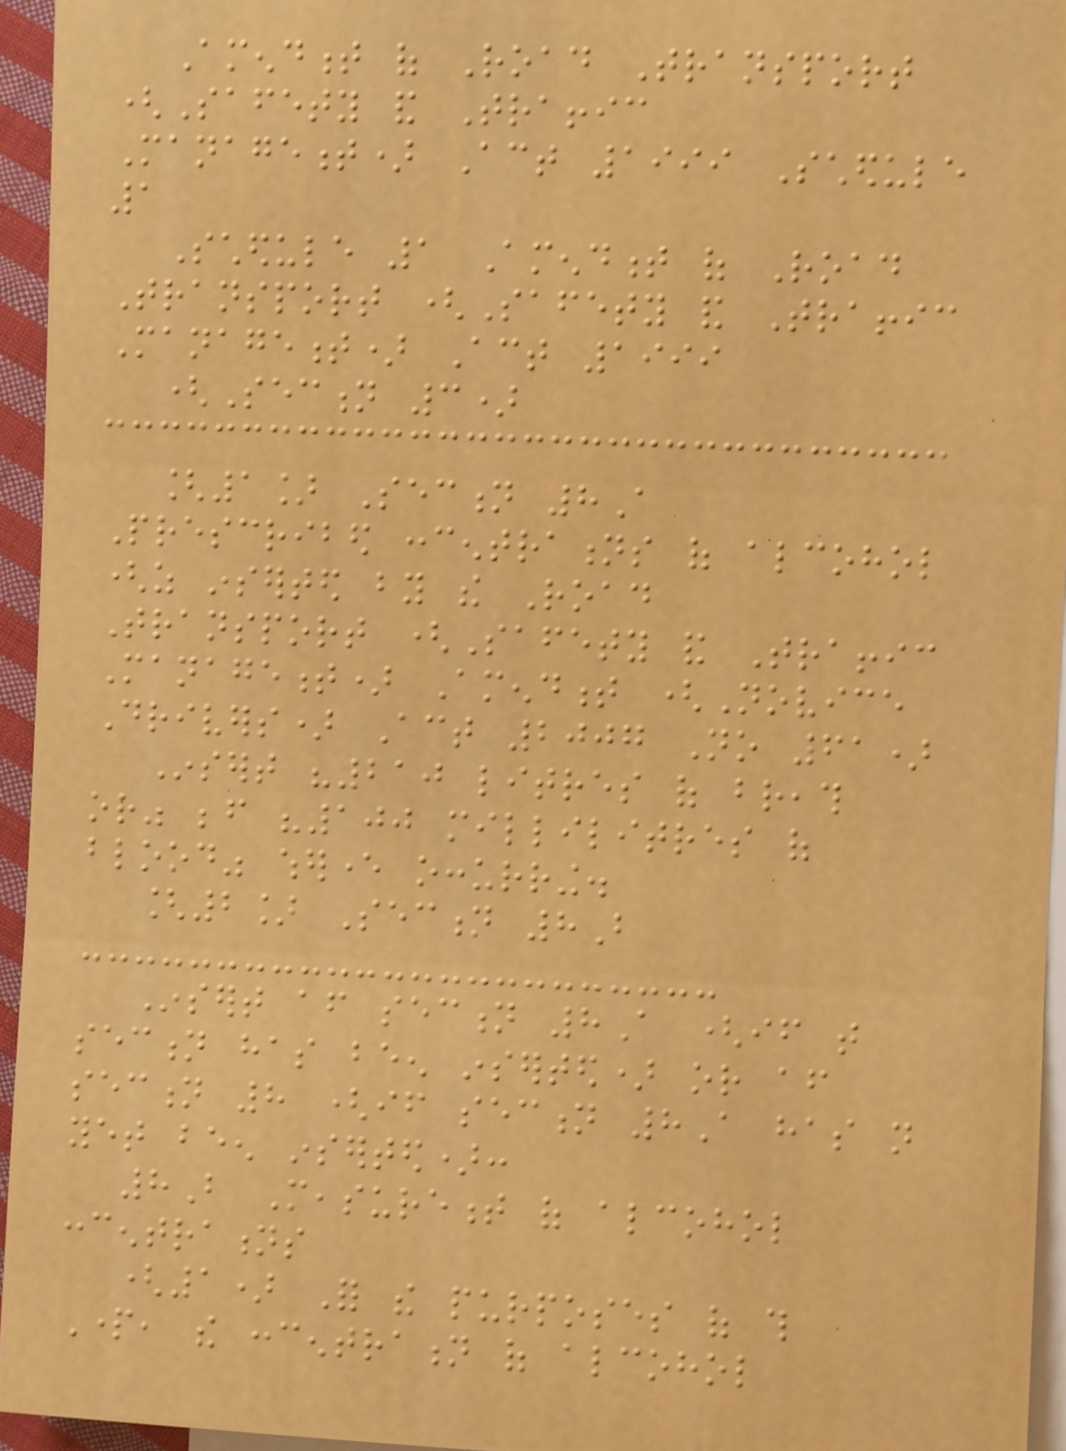Amendment of Road Transport
(Safety and Traffic
Management) Act 1999 Schedule
1
Schedule 1 Amendment of Road
Transport (Safety and Traffic
Management) Act 1999
(Section 3)
[1] Section 8A
Prescribed concentrations of alcohol
(as inserted by the Road
Transport (Safety and Traffic
Management) Amendment (Novice
Drivers) Act 2007 No 61)
Insert "210 litres of breath
or" before "100 millilitres of
blood" wherever occurring.
[2] Section 8B
Insert after section 8A (if that
section has been inserted) or after
section 8 (if section 8A has not
yet been inserted):
8B Measurement of alcohol
concentrations
(1) For the purposes of this
Part, the concentration of alcohol
